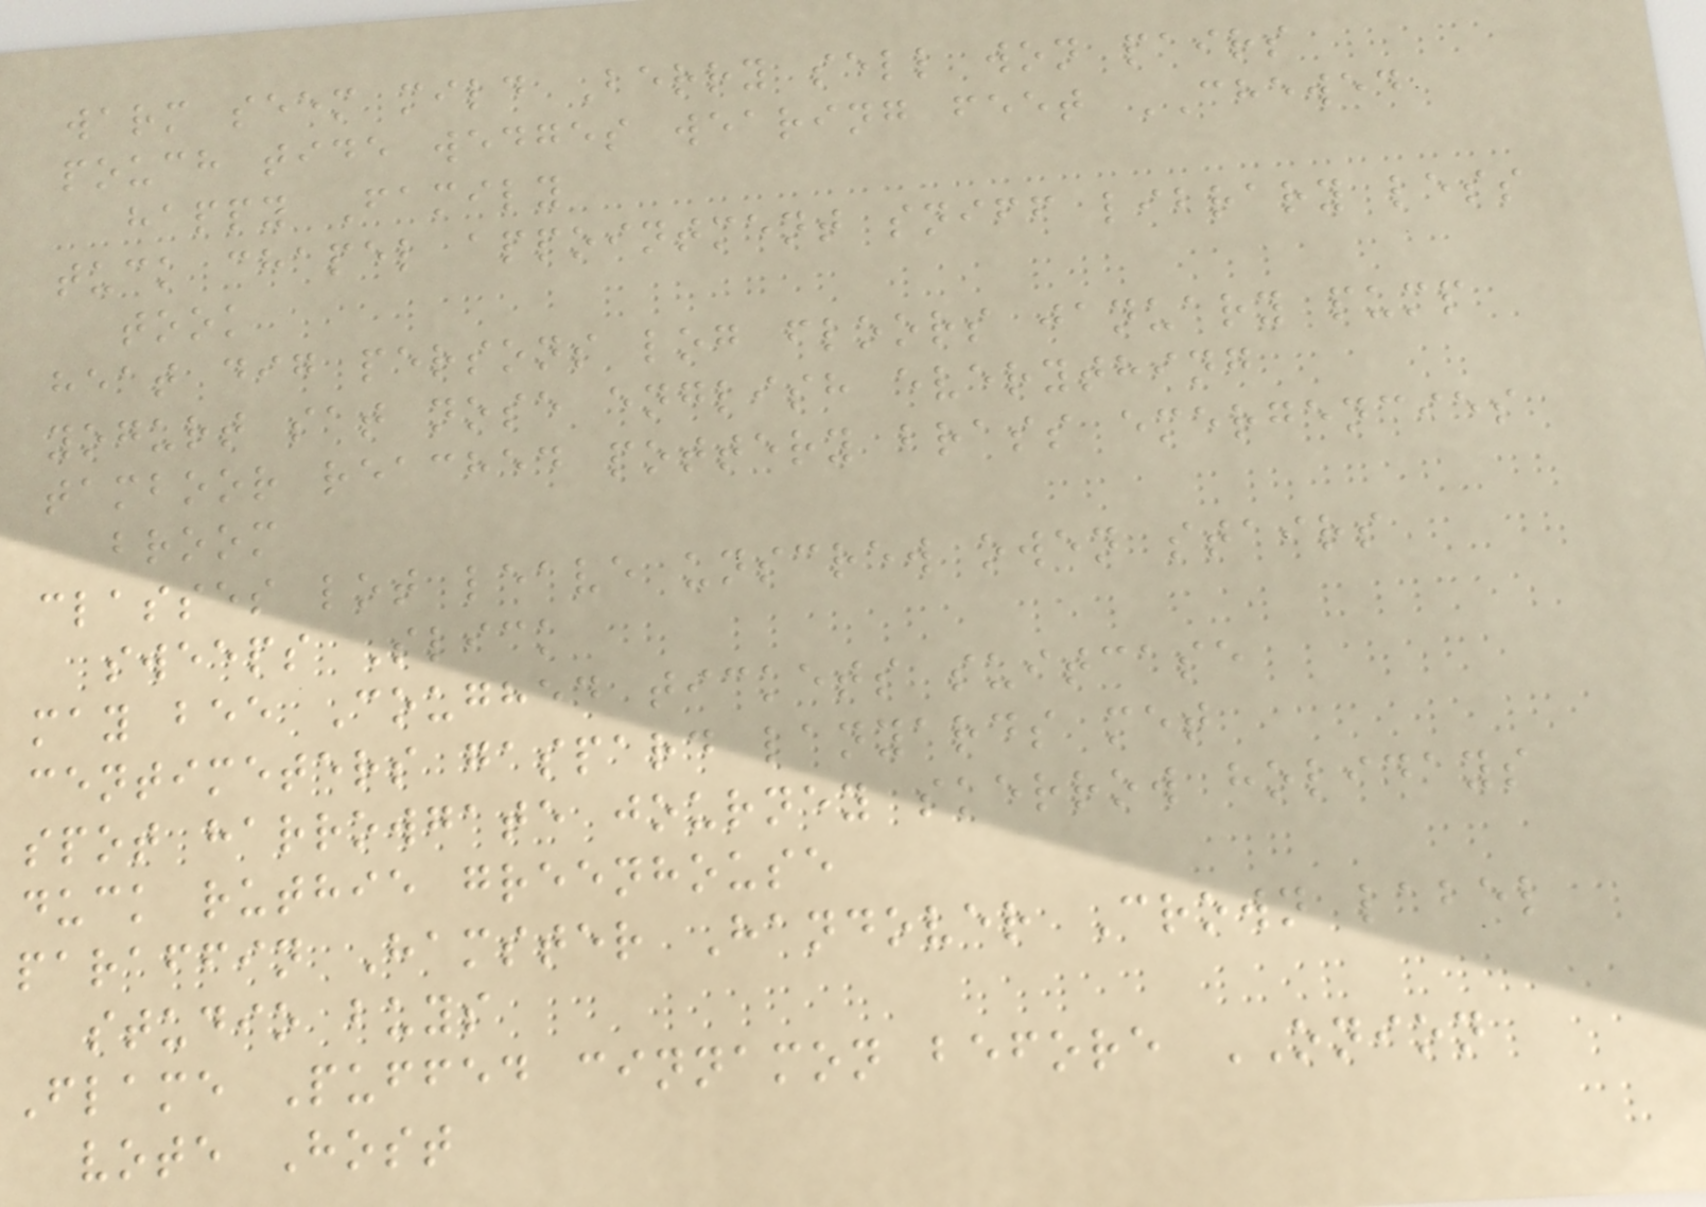warm seem mild Berry sell won pairs
pouch tide wedges wearing feet CHEWED
happy Family
tuck chapel appointment sniff library less
took
heat dig persons log floors january pump
yogurt sat nose english everything
tamboor reached pottery brass emergencies
broom
classes lot leave unscrew owen stairs
sweeps Slick
may bee Coughed tickets suitcase
centimeters gaspard lanyards met
spot harrowgate journey skerrow holidays
duck ruthie greenhouse
paraffin Hamster Handover Crown label
studio buys
Flame Puffed cinnamon before ONION
vote Host
